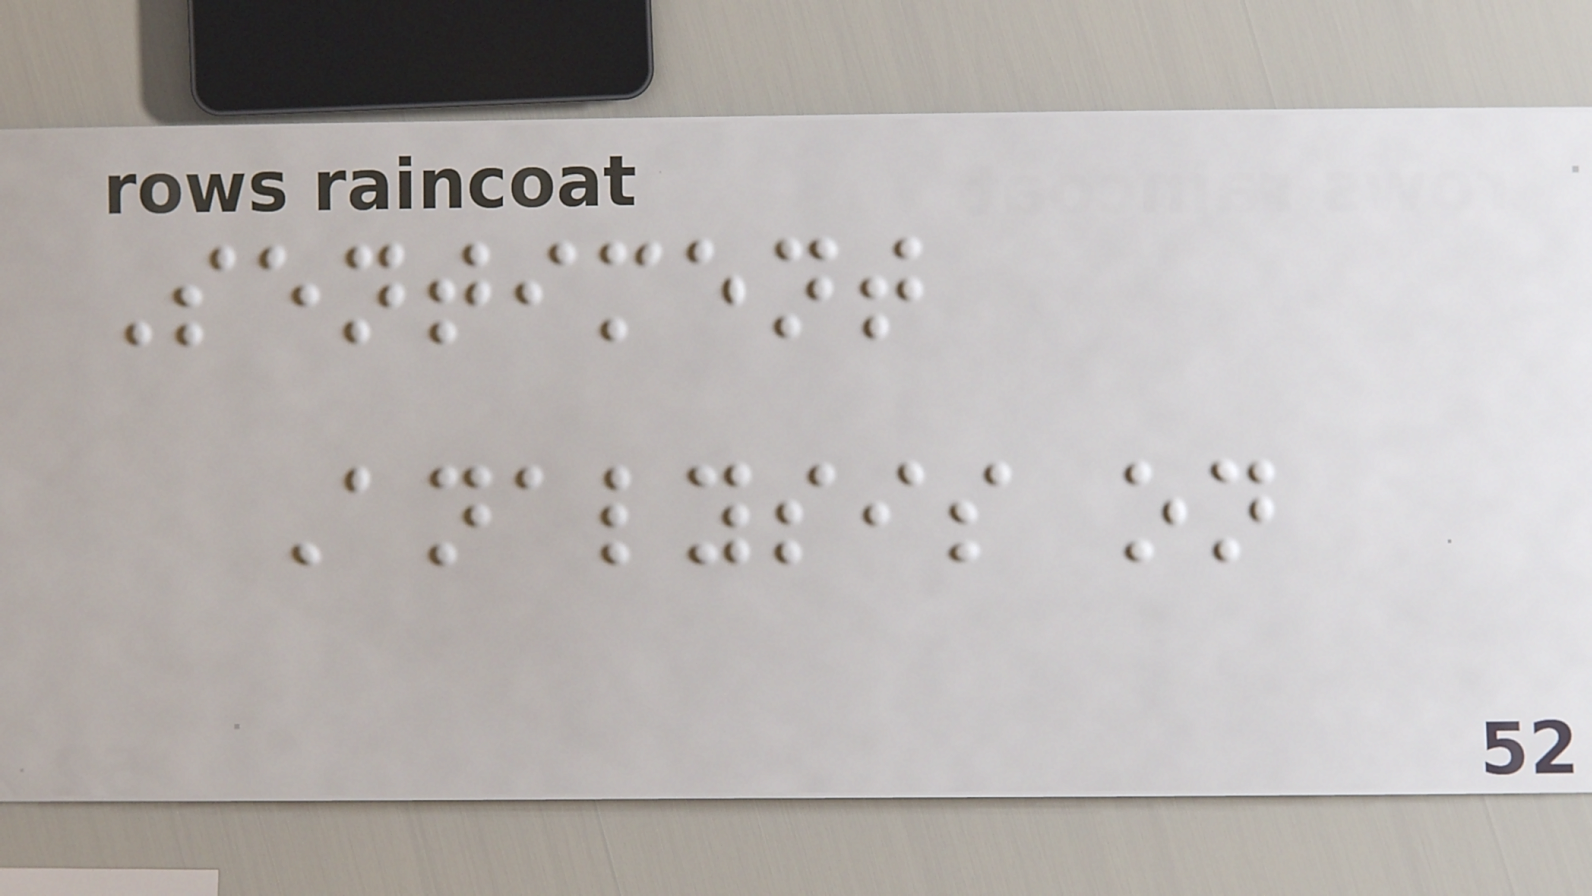Sentiment
Analysis on
